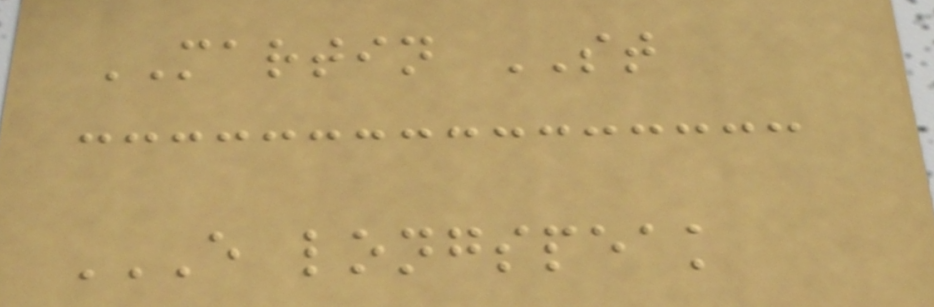MARTIN ST
E LONGSPEAK
